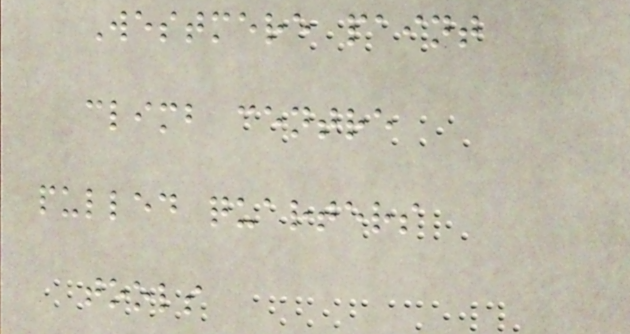Westmere paint
climb centre
pulled quarters
tools
